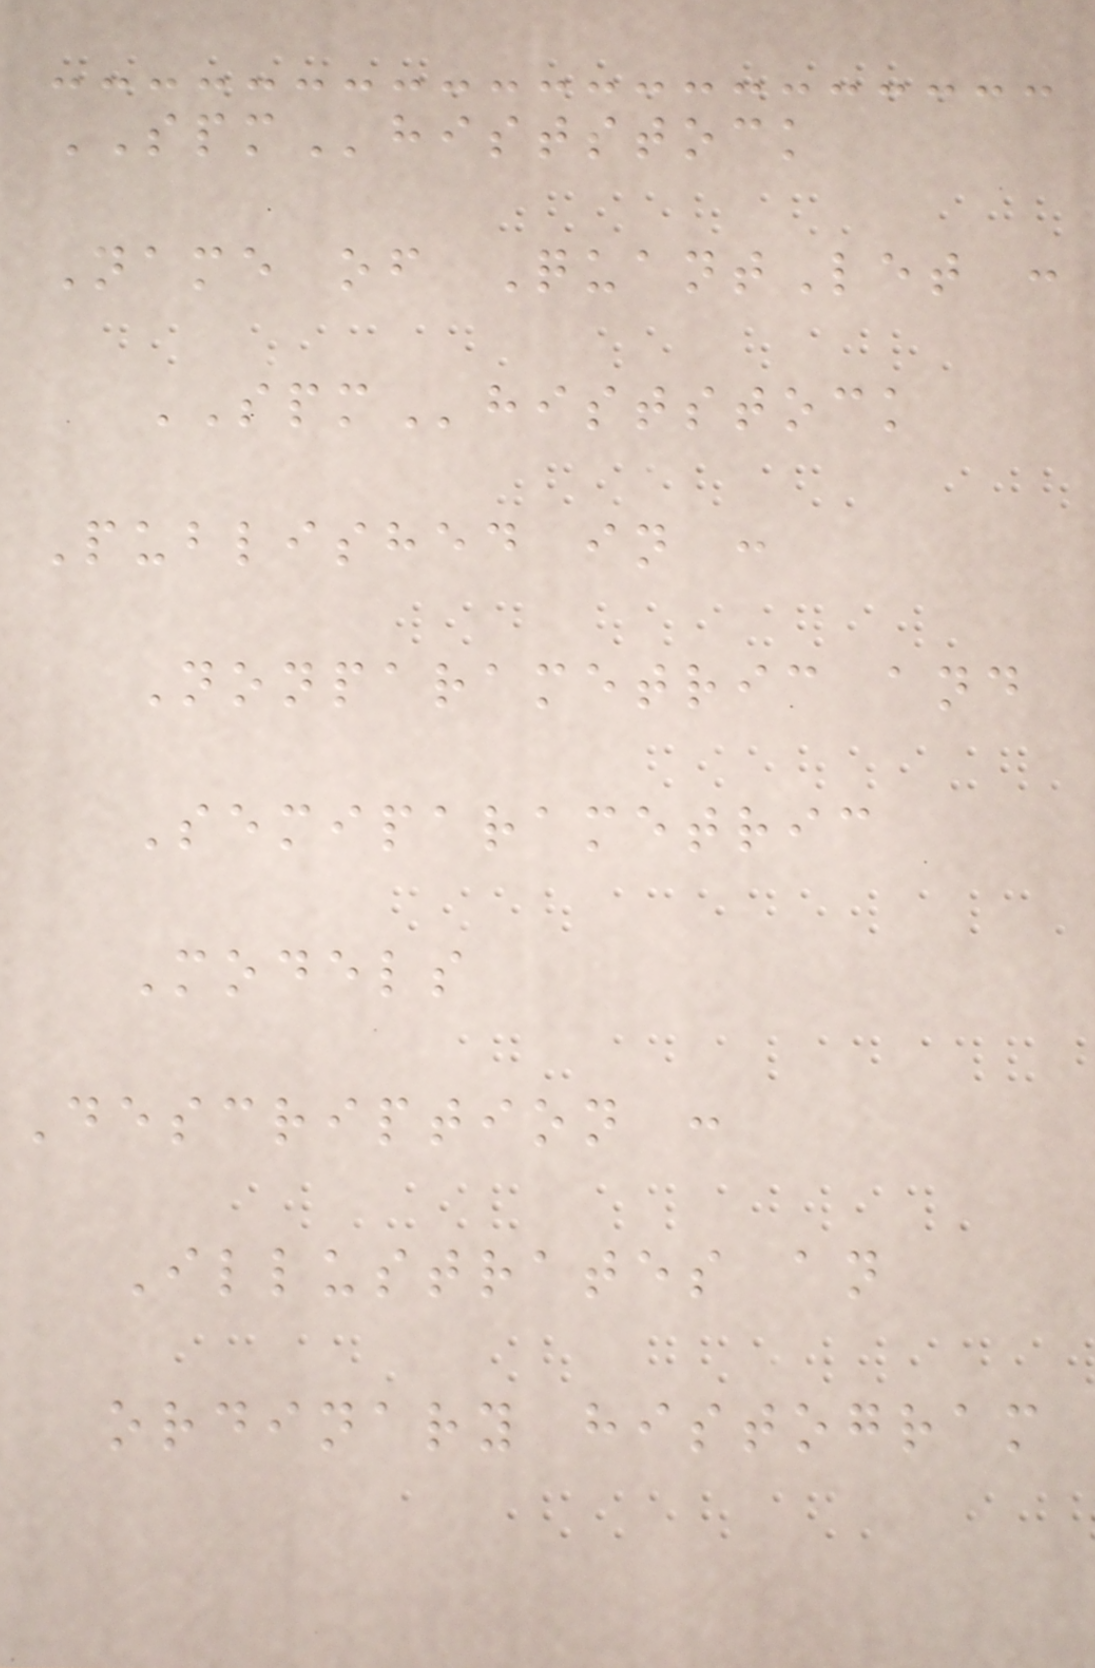SPMhiststock
Name of QuantLet :
SPMhiststock
Published in :
Nonparametric and
Semiparametric
Models
Description :
Illustrates an
ordinary histogram
